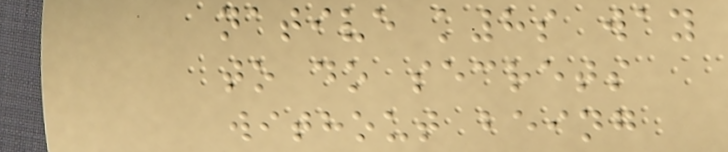native k8s way
to do secrets
without being
